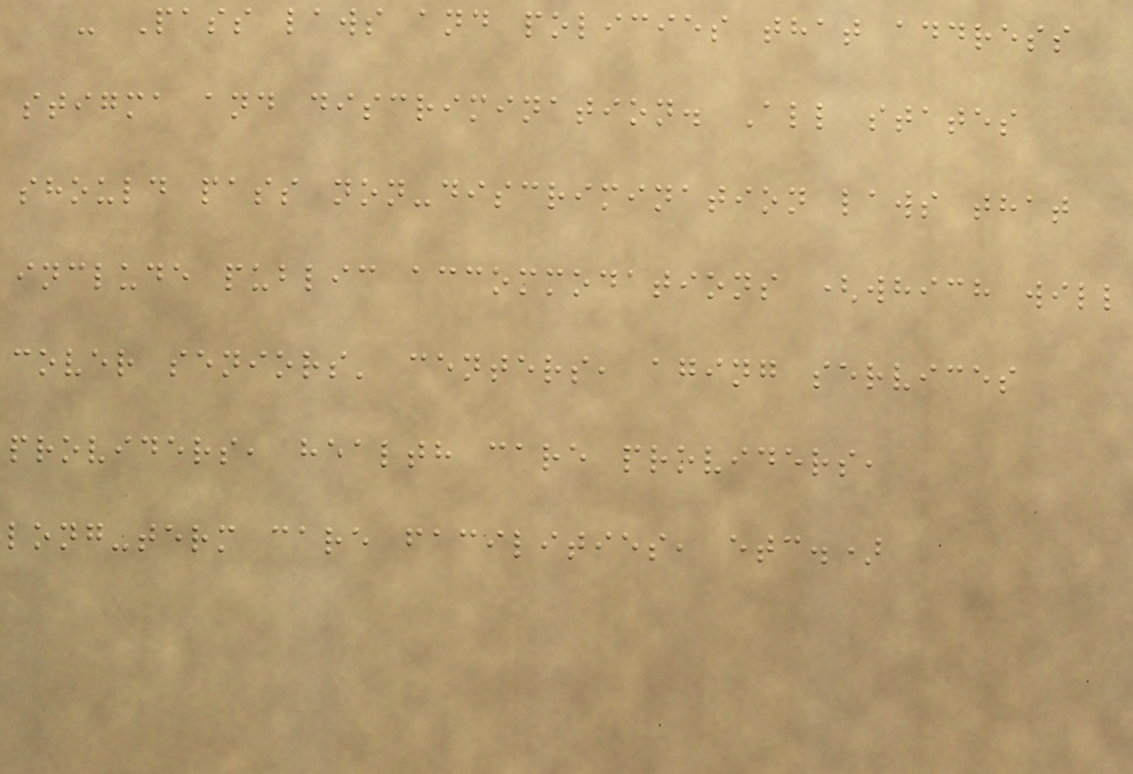- Pass laws and policies that address
stigma and discrimination. All states
should pass non-discrimination laws that
include public accommodations (which will
cover seniors' centers, aging services
providers, health care providers,
long-term care facilities, etc.)
